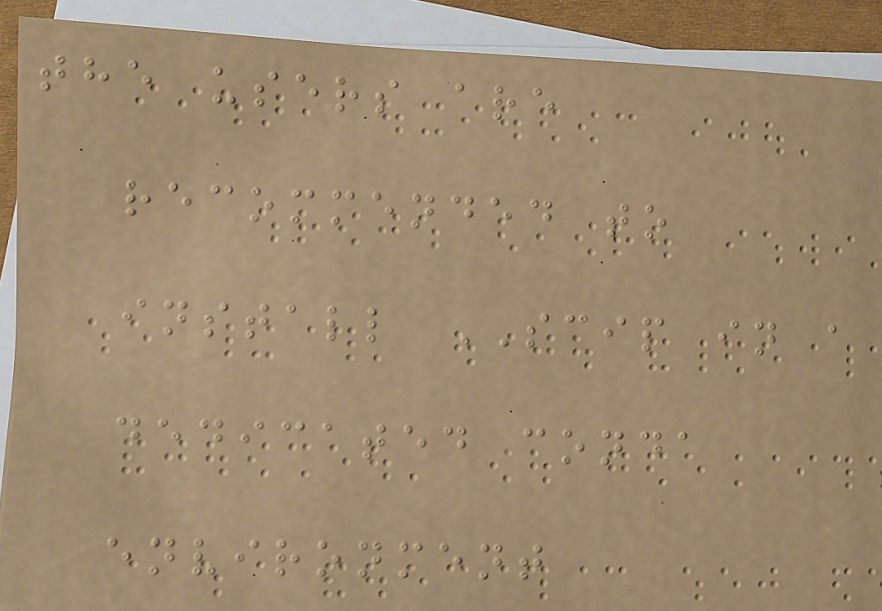the users are
recommended to
install SCIP in a
dedicated conda
environment
